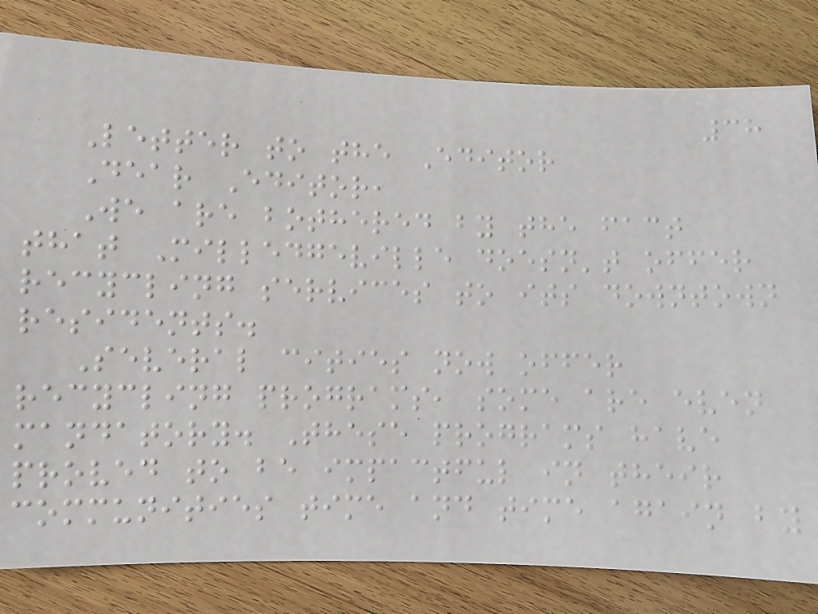38
Letter to the Editor
Dear Editor,
We are bothered by the fact
that Milledgeville doesn't offer
recycling services to its downtown
residents.
Several cities now offer
recycling programs, some are even
mandatory. These programs have
proved to be impactful in their
communities time and time again by
